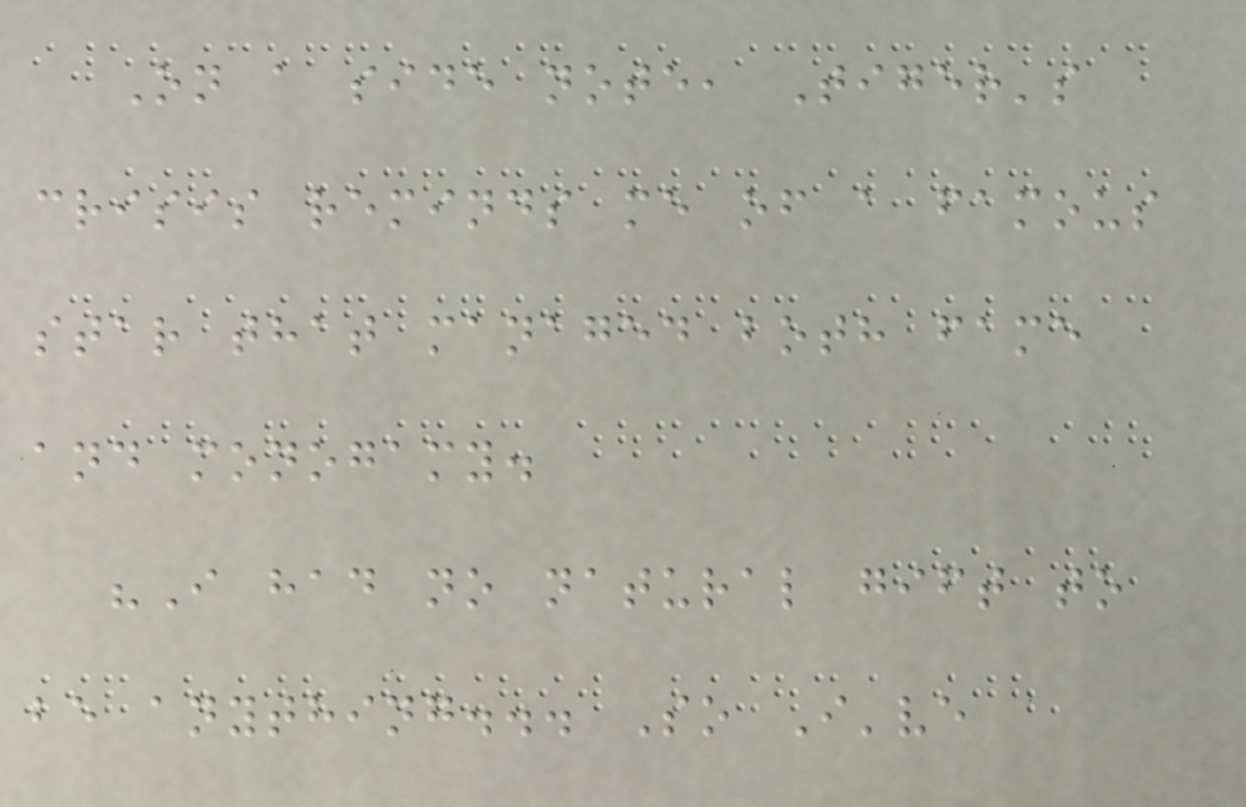On a side note, Tiger's
crisis reminds me of a famous
star that managed both fame
and monogamy.
"I had no natural gift to
be anything... So I've
